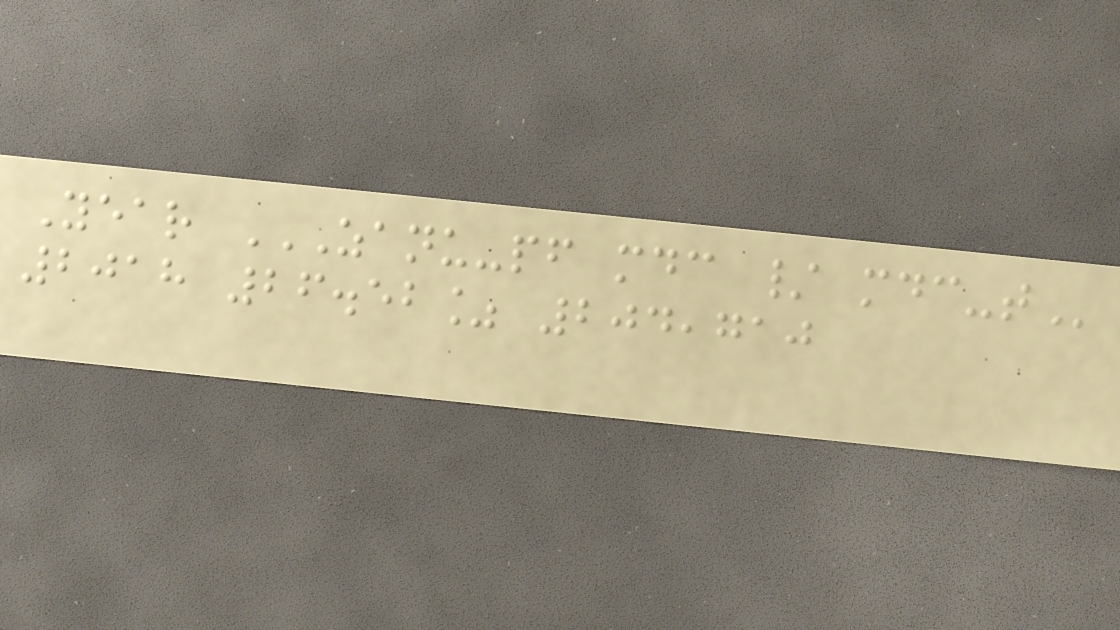Year ZANU-PF MDC / MDC-T
2018 26.52% 204,710
